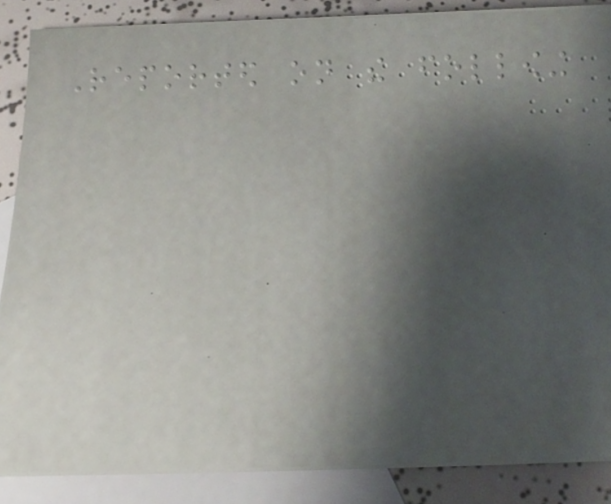Reported on the following
